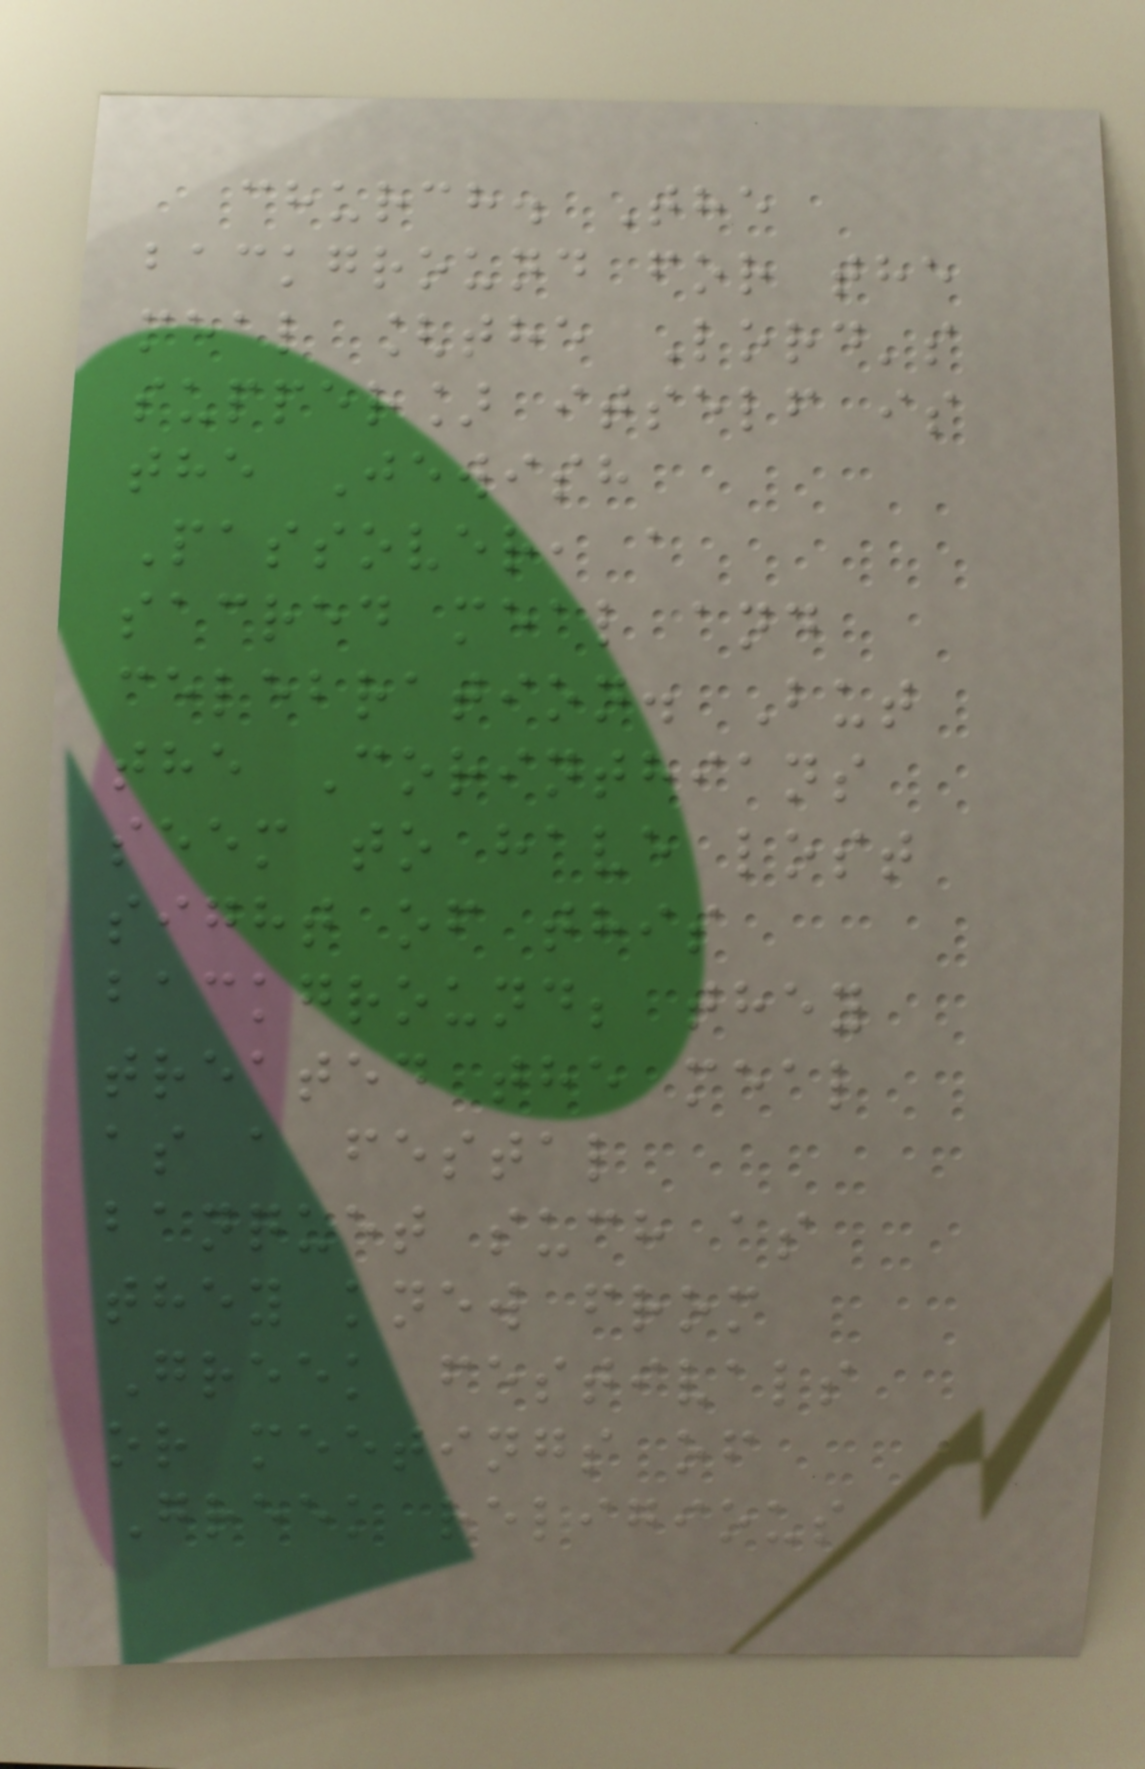church. The
background for the
meal [the Lord's
supper] itself is
the Jewish
Passover, a
sacred meal and
celebration. But
the Corinthians
seem to have lost
sight of this
background; they
treated the meal
as a festal
banquet such as
they knew from
Greek festivals
or meetings of
Greek religious
